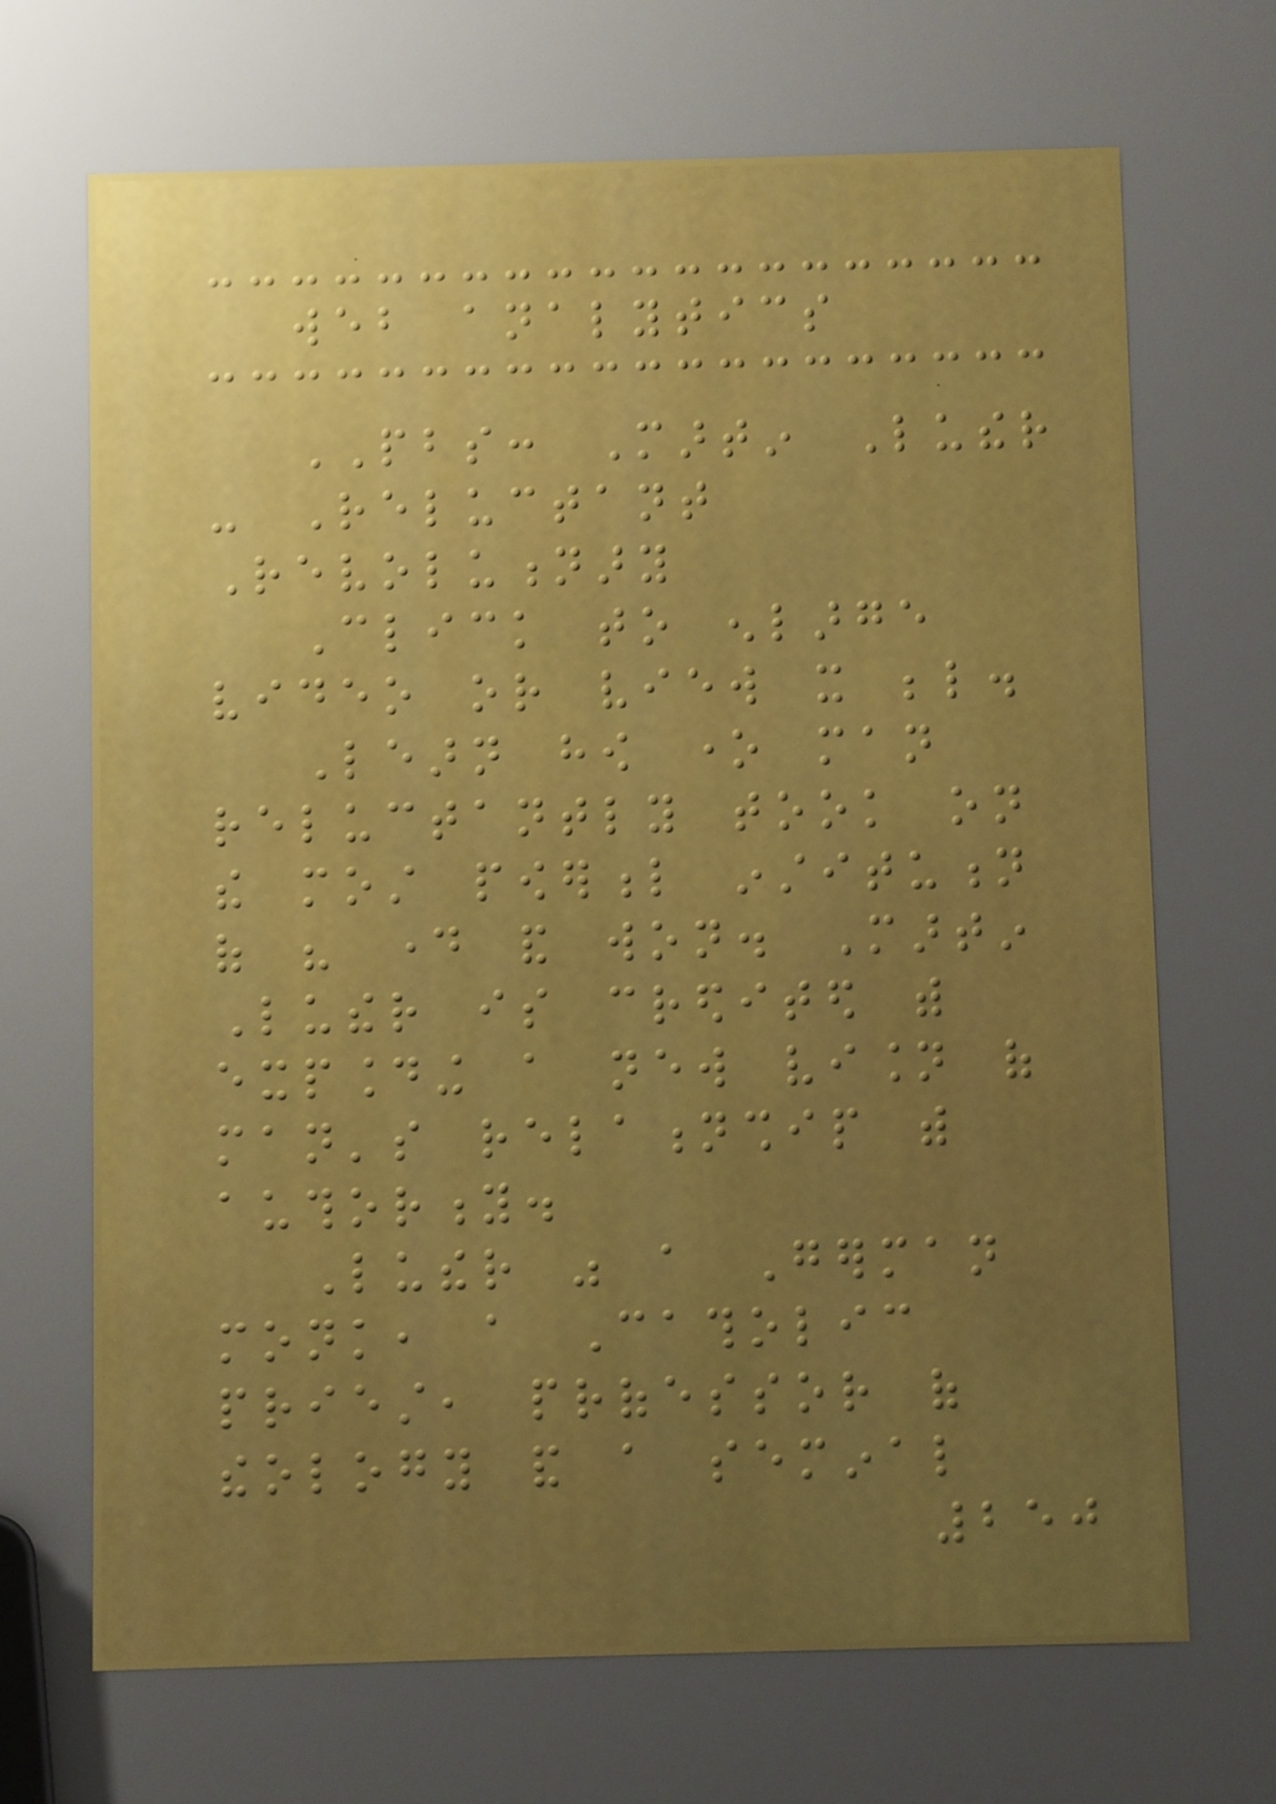web analytics
PBS: Martin Luther
- Reluctant
Revolutionary
Click to enlarge
video or view it below.
Learn how one man
reluctantly took on
the most powerful institution
of his day and won. Martin
Luther is credited with
expounding a new vision of
man's relationship with
authority.
Luther was a German
monk, a Catholic
priest, professor of
theology and a seminal
250
